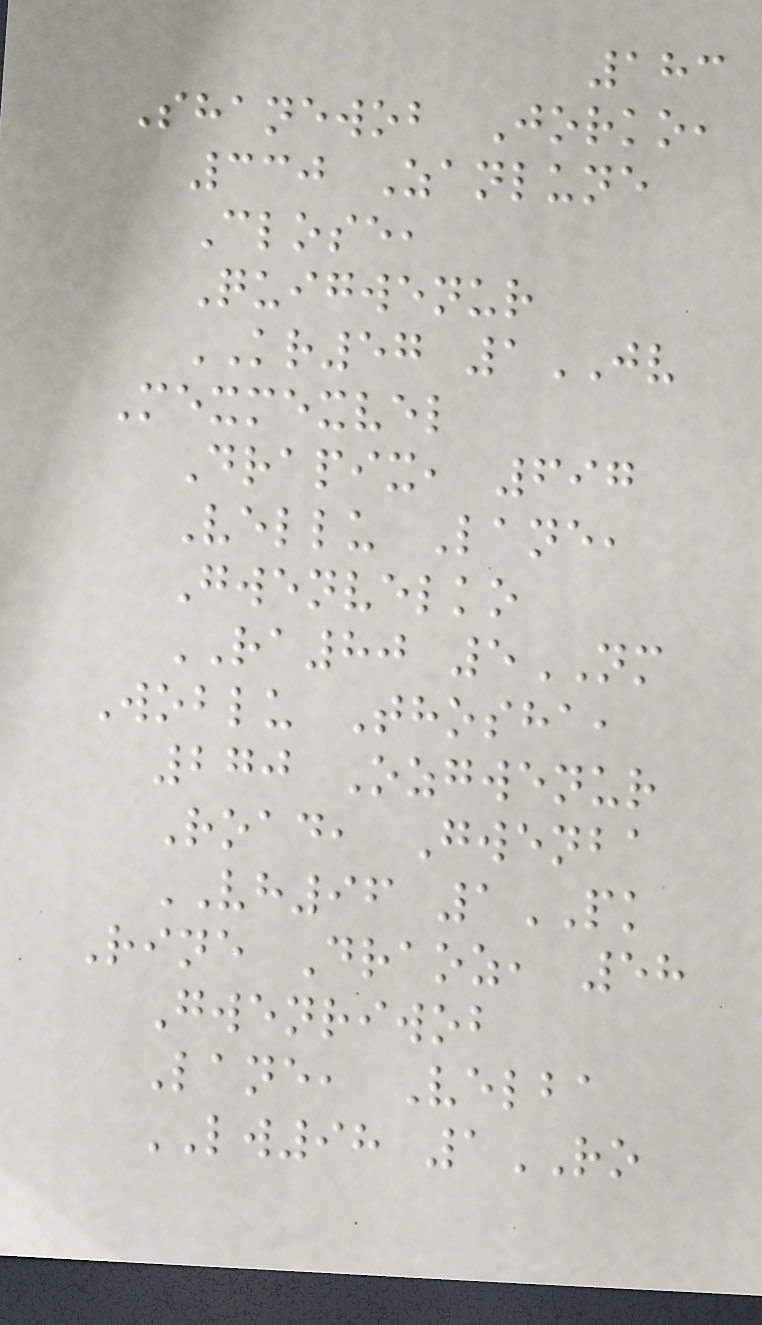183
Shanewob Jorko,
330 Zanlune
Close,
Quigwenur
KR57 1JV
Mexmexvel
Drapix, 697
Vellu Lane,
Gwenvelko
RA80 5NM
Woblu Thosha,
270 Ozgwenur
Road, Gwenba
VH96 1PK
Rine Draoz, 58
Gwenriwob
Lane, Velba
LW98 1RO
